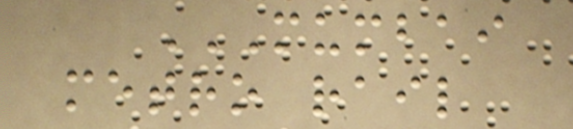MUMBAI
METRO RAIL
